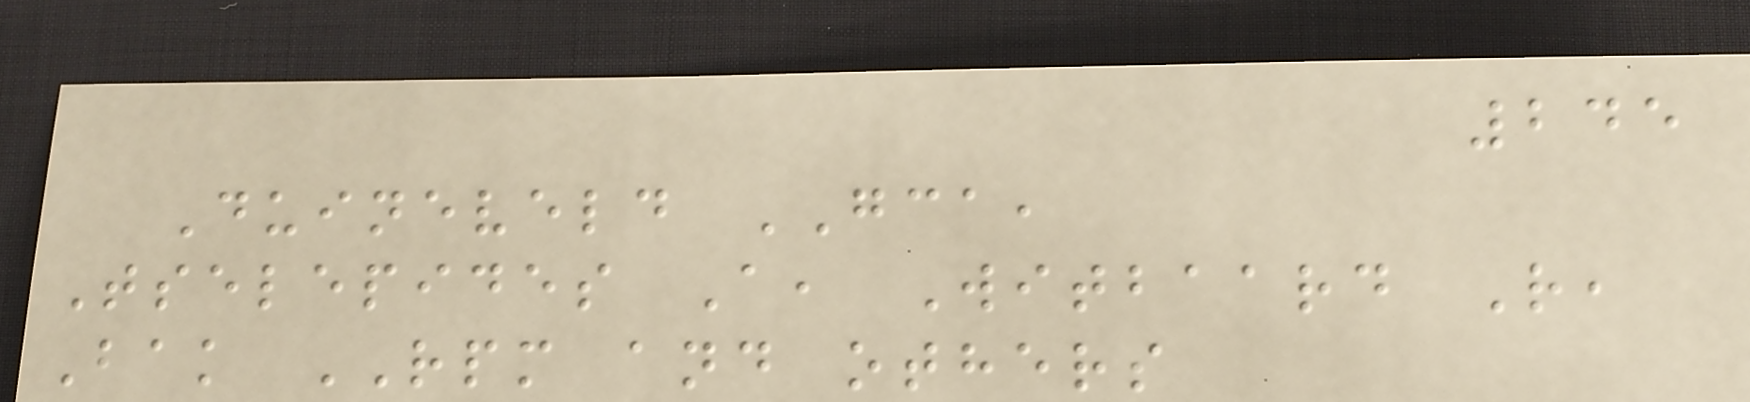245
Duineveld GCA,
Tselepides A, Witbaard R,
Bak RPM and others
